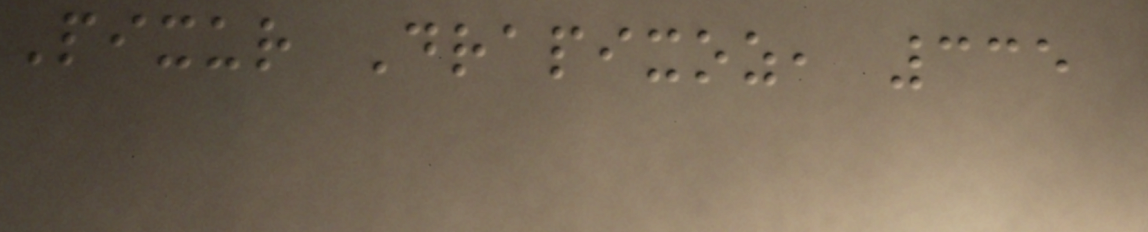Pixur Drapixoz, 335
